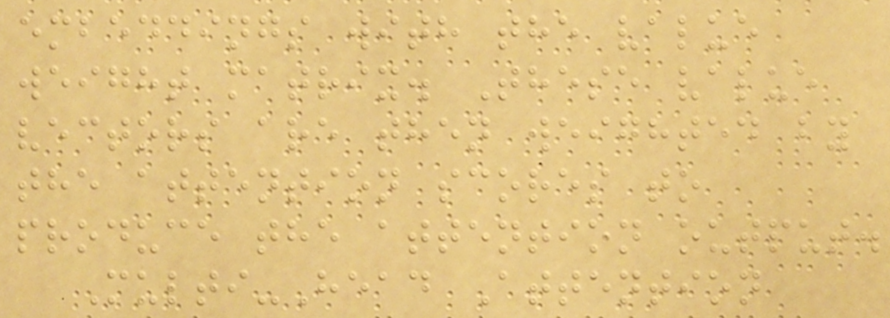embeddings with the value
weight matrix. These value
vectors are then weighted by
the attention scores to
produce the attention output.
Multi-Head Attention
